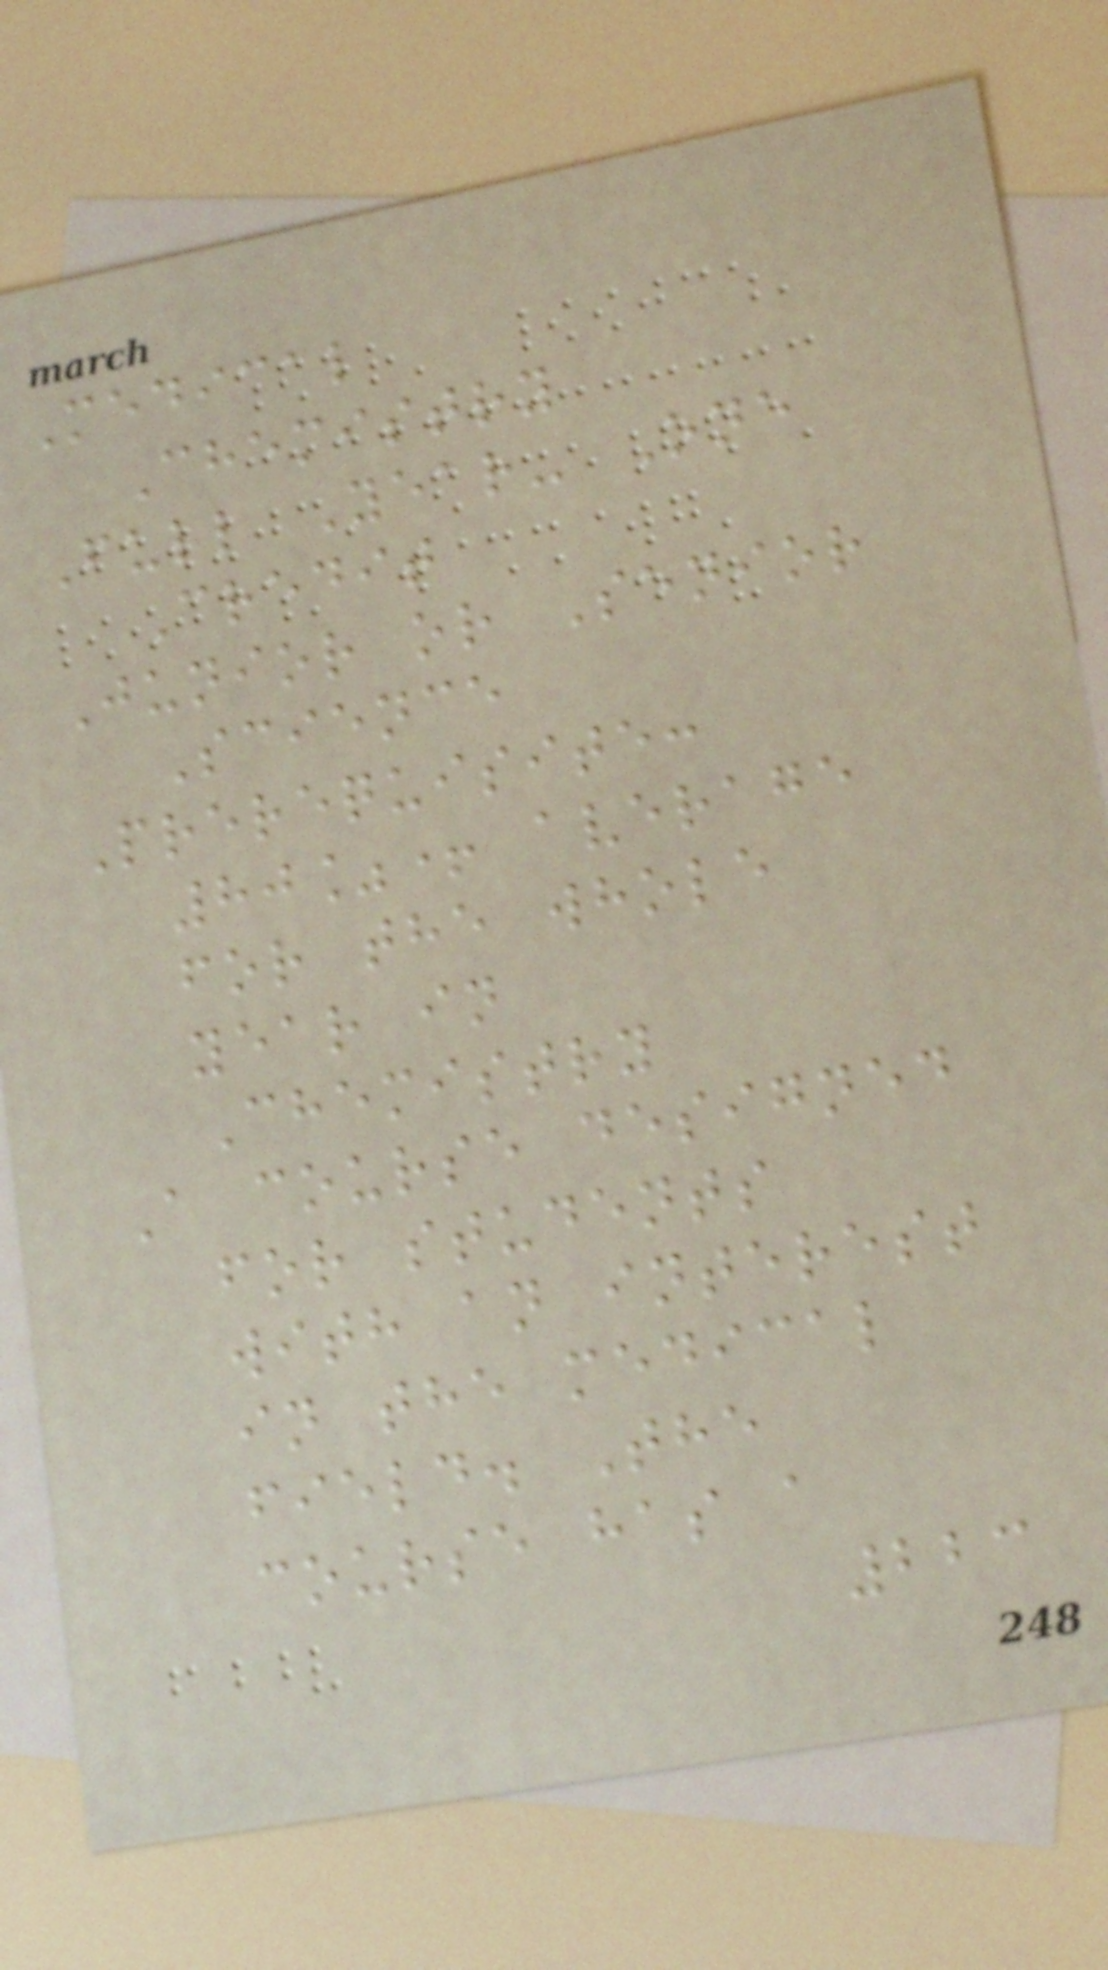Medical
Chemistry
Full Year- One
Credit
Junior or Senior
Science
Prerequisite:
80%+ average
for the whole
year in
Chemistry
A course designed
for students
with an interest
in the medical
field. The
course has a
223
